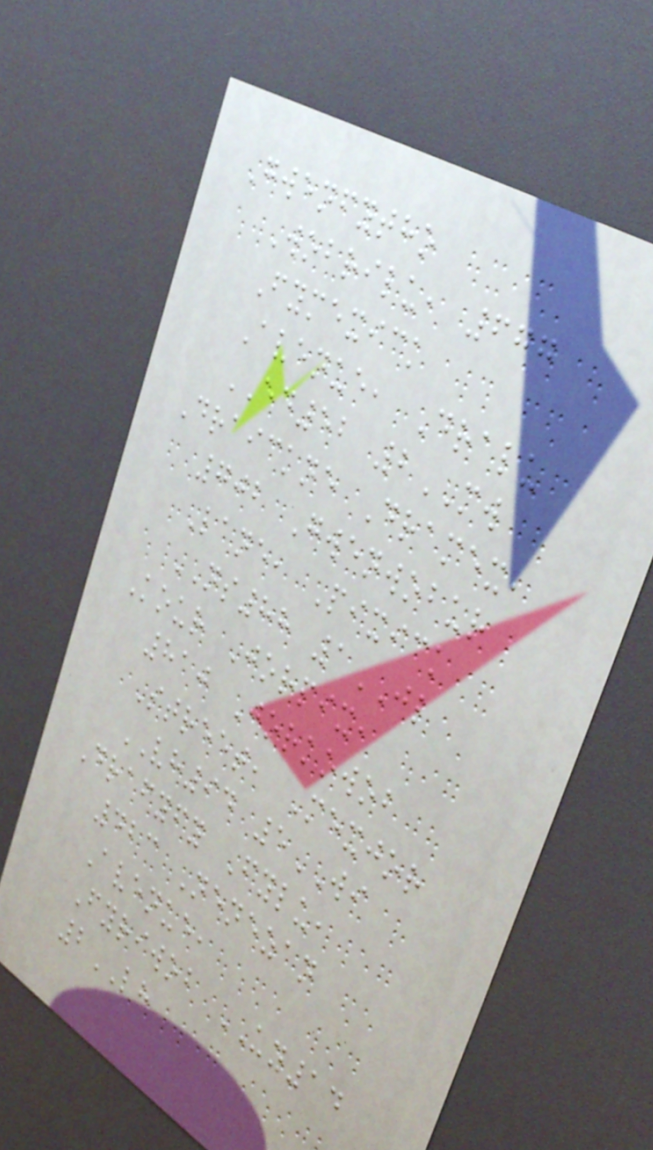Gwenfytho
Wobrilu, 677
Fymexick
Avenue, Dralu
ED52 2MW
Draickne Dramex,
702 Gwenwobur
Lane, Pixick
NS88 1JL
Kour Jorpix,
810 Jorkowob
Street, Mexjor
VH94 5WI
Drafyfy Fylu,
423 Nenezan
Avenue,
Fyriwob UY14
2LH
